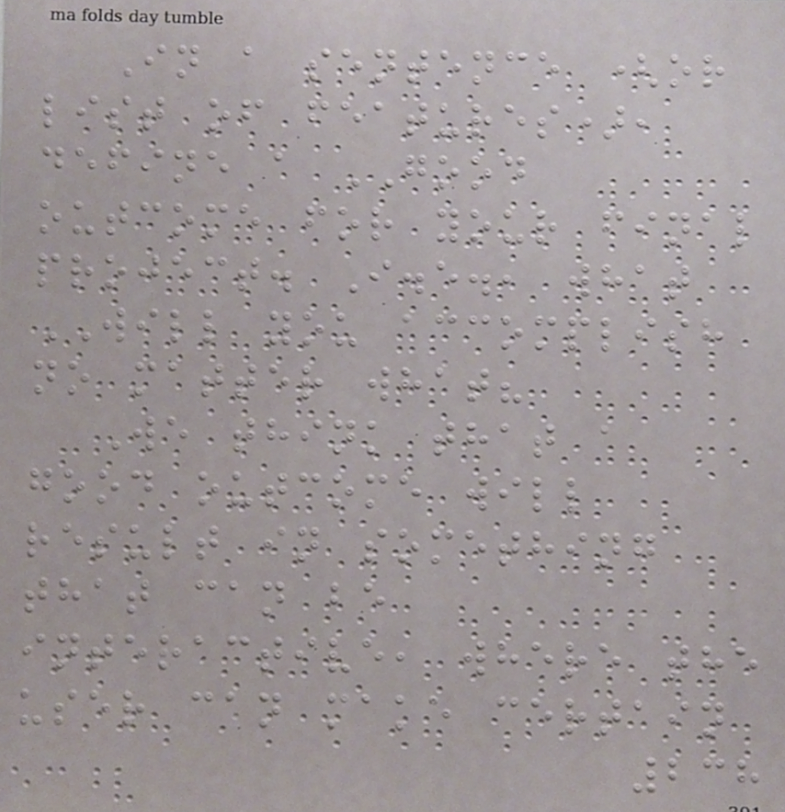In a sentence (or
list of features),
define a GOOD
outcome for your final
project. I.e., what
WILL you accomplish
no matter what?
We think that a
good outcome will
result in something
that can be
interactive, where the
user can make certain
238
